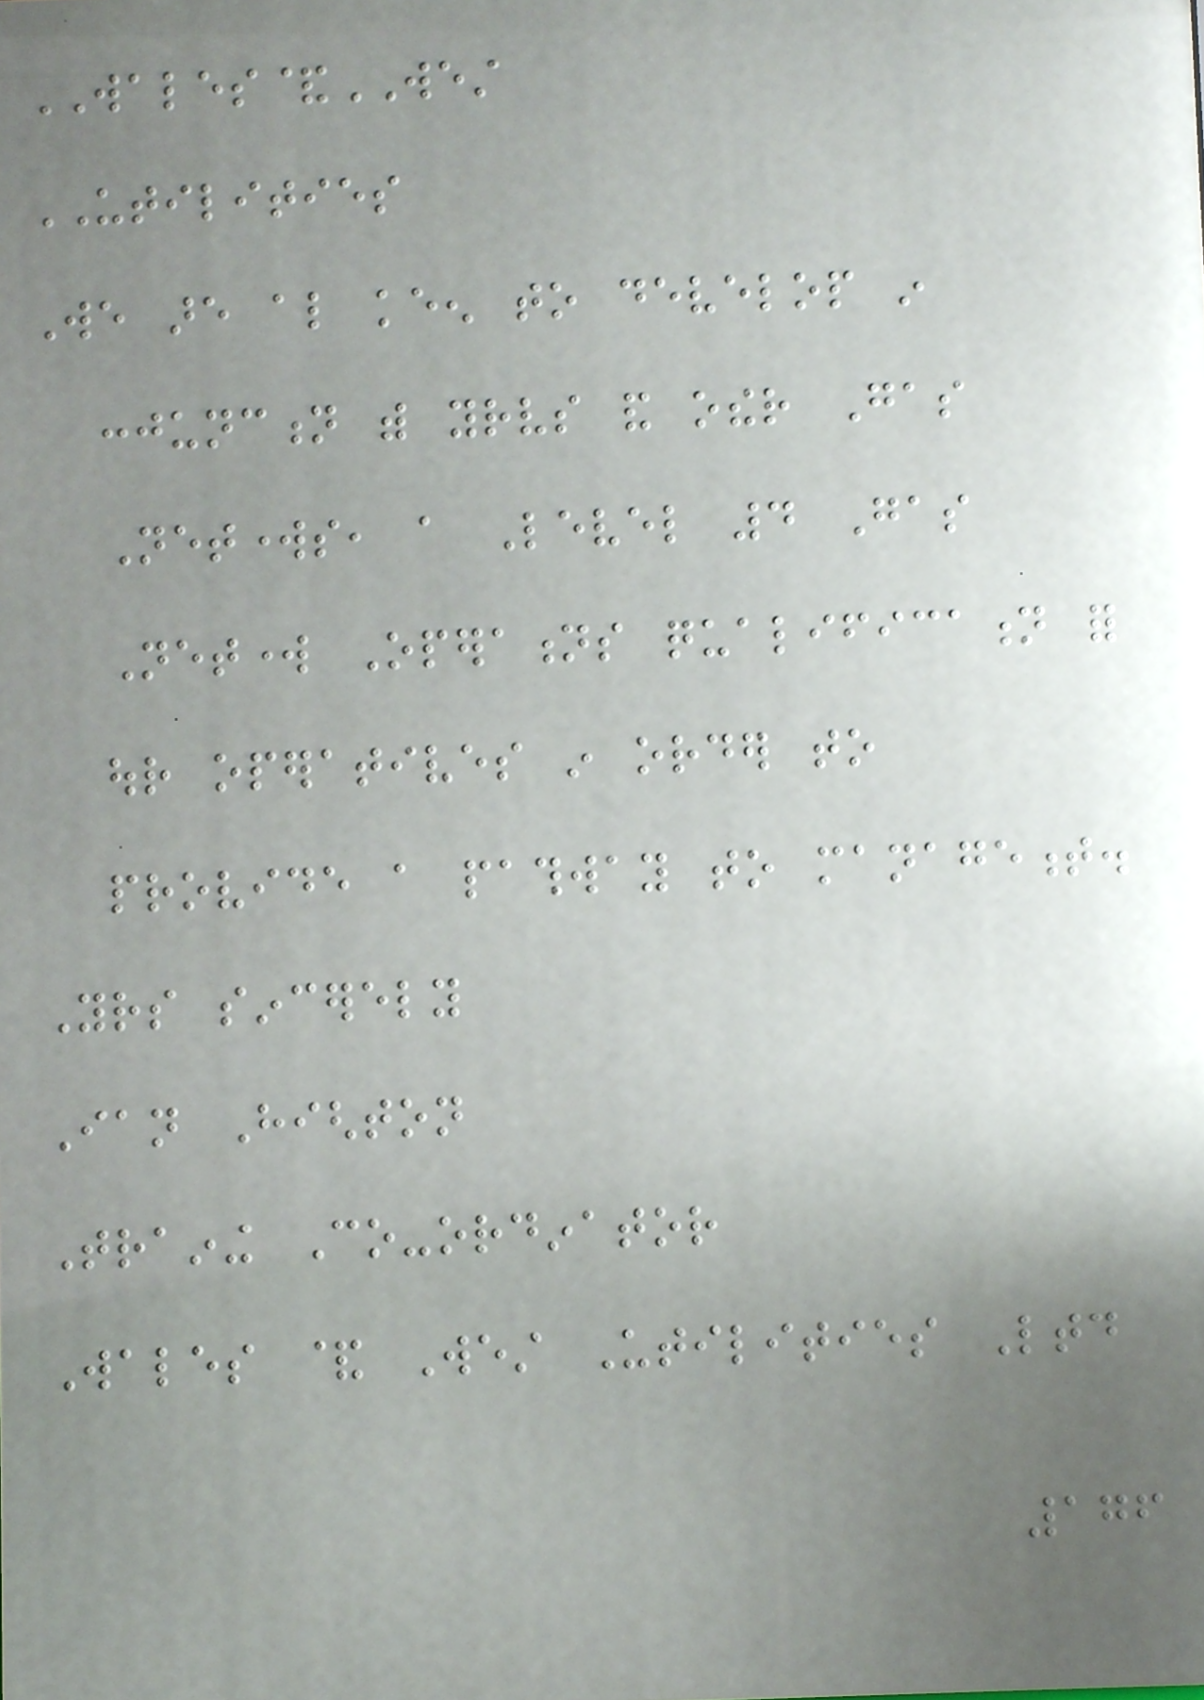WALES&WEST
UTILITIES
We are also keen to develop in
conjunction with yourselves and other Gas
Networks, a Level 4 Gas
Network Operations qualification for
our operatives in order to
provide a pathway to management.
Yours sincerely
Ian Highton
Training Co-ordinator
Wales & West Utilities Ltd
176
